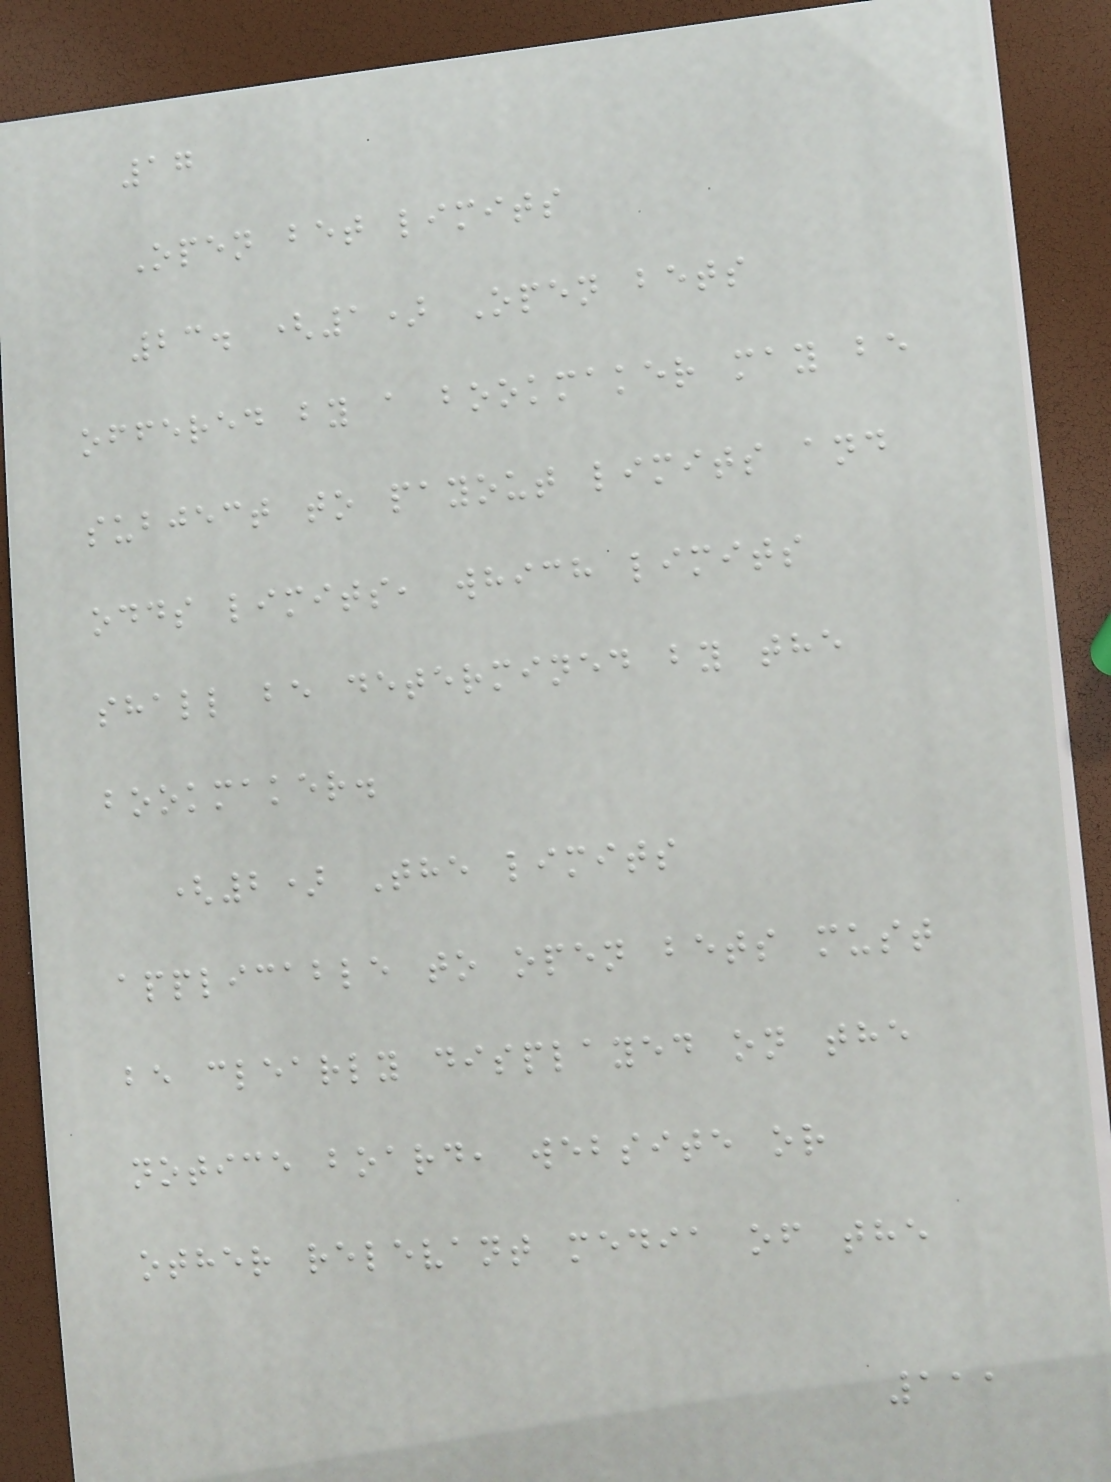17
Open bet limits
23. (1) Open bets
offered by a bookmaker may be
subject to payout limits and
odds limits, which limits
shall be determined by the
bookmaker.
(2) The limits
applicable to open bets must
be clearly displayed on the
notice board, website or
other relevant media of the
111
